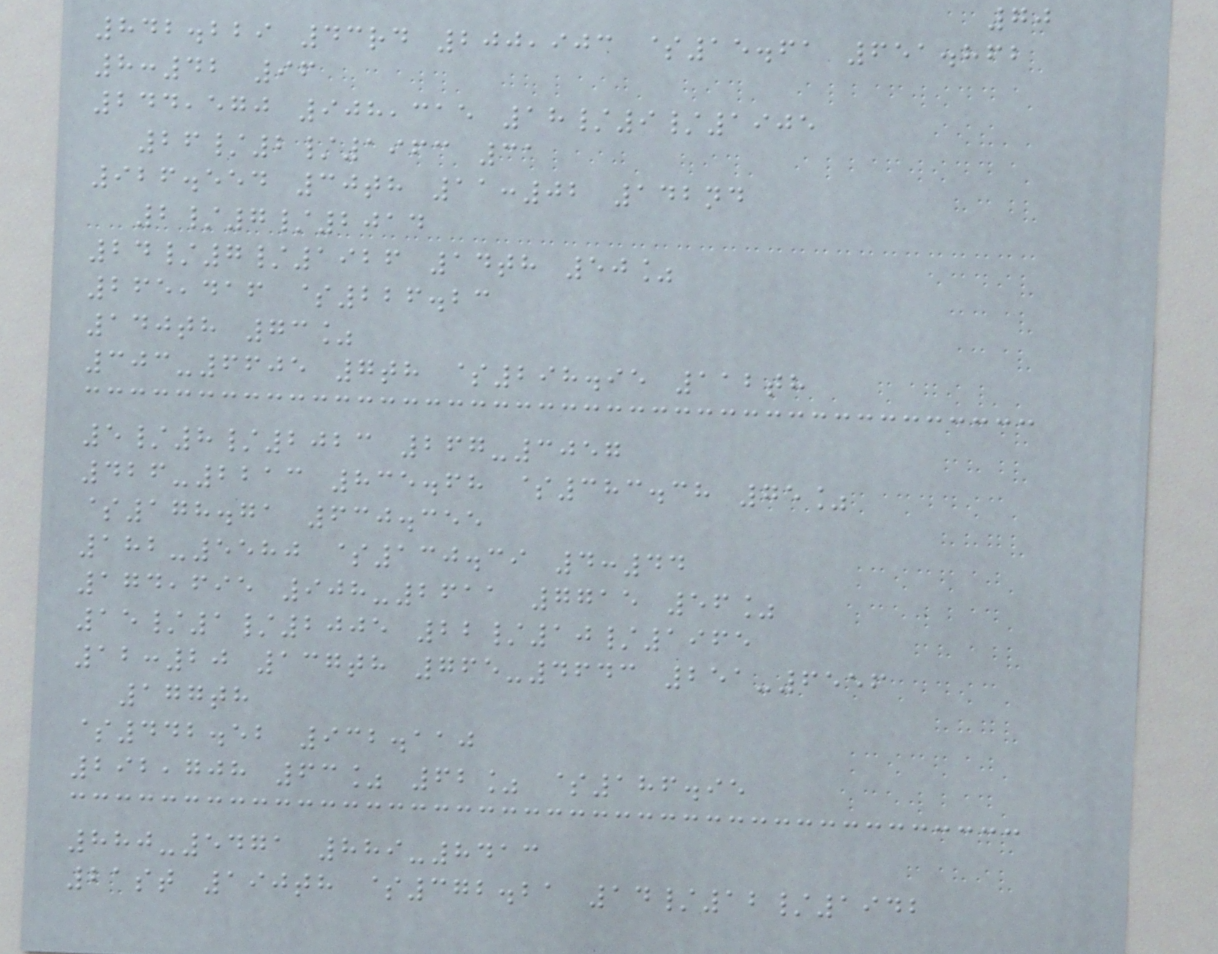70
842.229 43rd 200,903 $15.61 651.862
8:42 96
244,570 908,315 18/9/1905
26/2/1963 31
926.554 30th 11:02 142nd
2/7/2014
24/7/1926 14th 50%
265,416 $226.23
140th 73%
303-6605 7th $298.95 112th
5/8/2023 267-3057
426-2213 835.68 $383.38 75%
$178.71 630.355
182-5580 $130.39 4:44
174,695 908-2611 7715 56%
15/1/2005 22/10/1965
12:20 137th 765-4643 251-6556
177th
$442.52 932.110
292,708 63% 62% $186.95
880-5471 889-8413
21st 190th $372.21 14/12/1942
